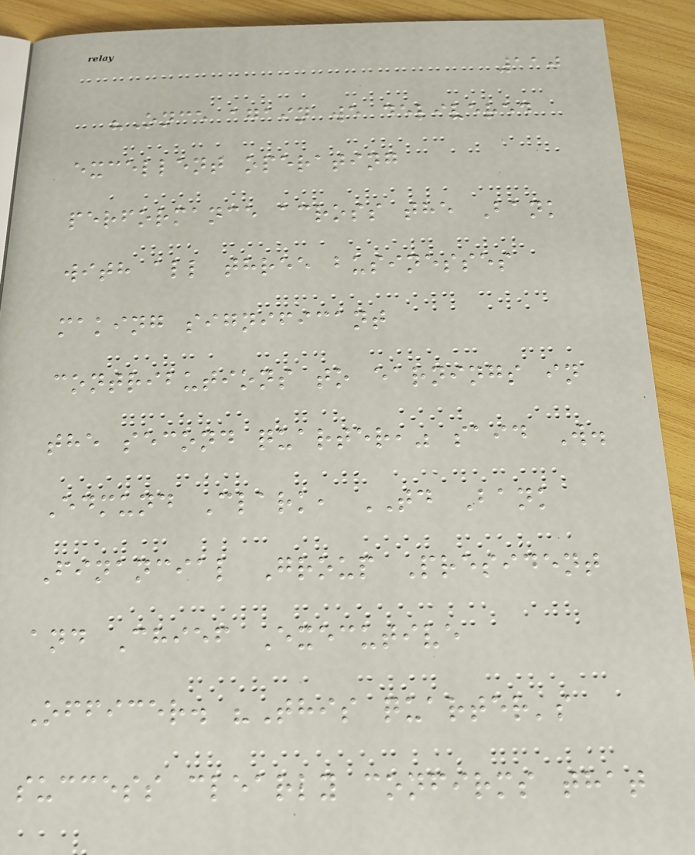110
"Once again we delivered
excellent operating
performance across the Bank
with all three businesses
making significant
contributions to earnings in
the second quarter," said W.
Edmund Clark, TD Bank
Financial Group President
and Chief Executive
Officer. "This quarter's
success clearly confirms that
